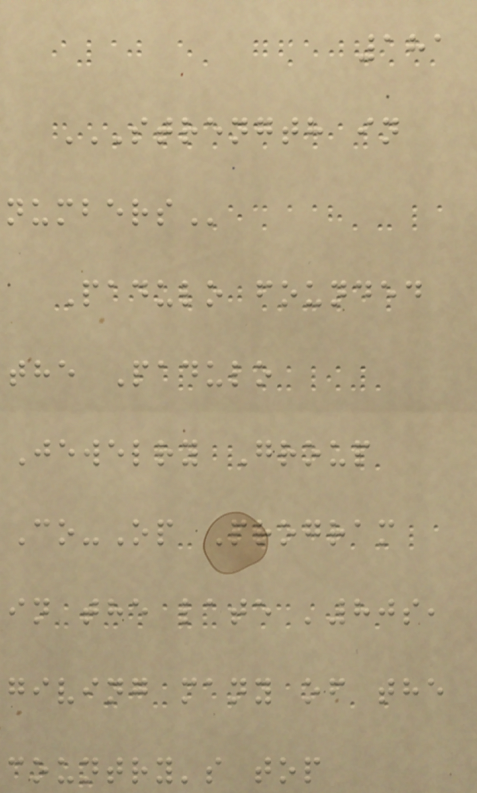181
STRENGTH IN
NUMBERS
Padulo founded
the Padulo
Jewelry Group
Co-Op Program
in the late '80s,
giving many of the
country's top
